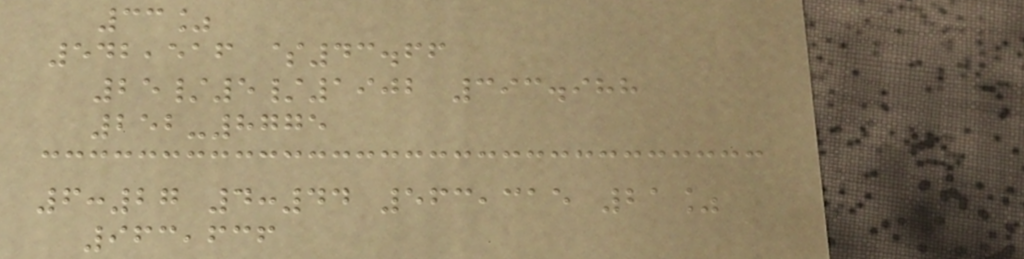33%
542,516 $43.66
25/5/1902 393.988
252-8775
6:27 4:44 563,315 21%
963,636
